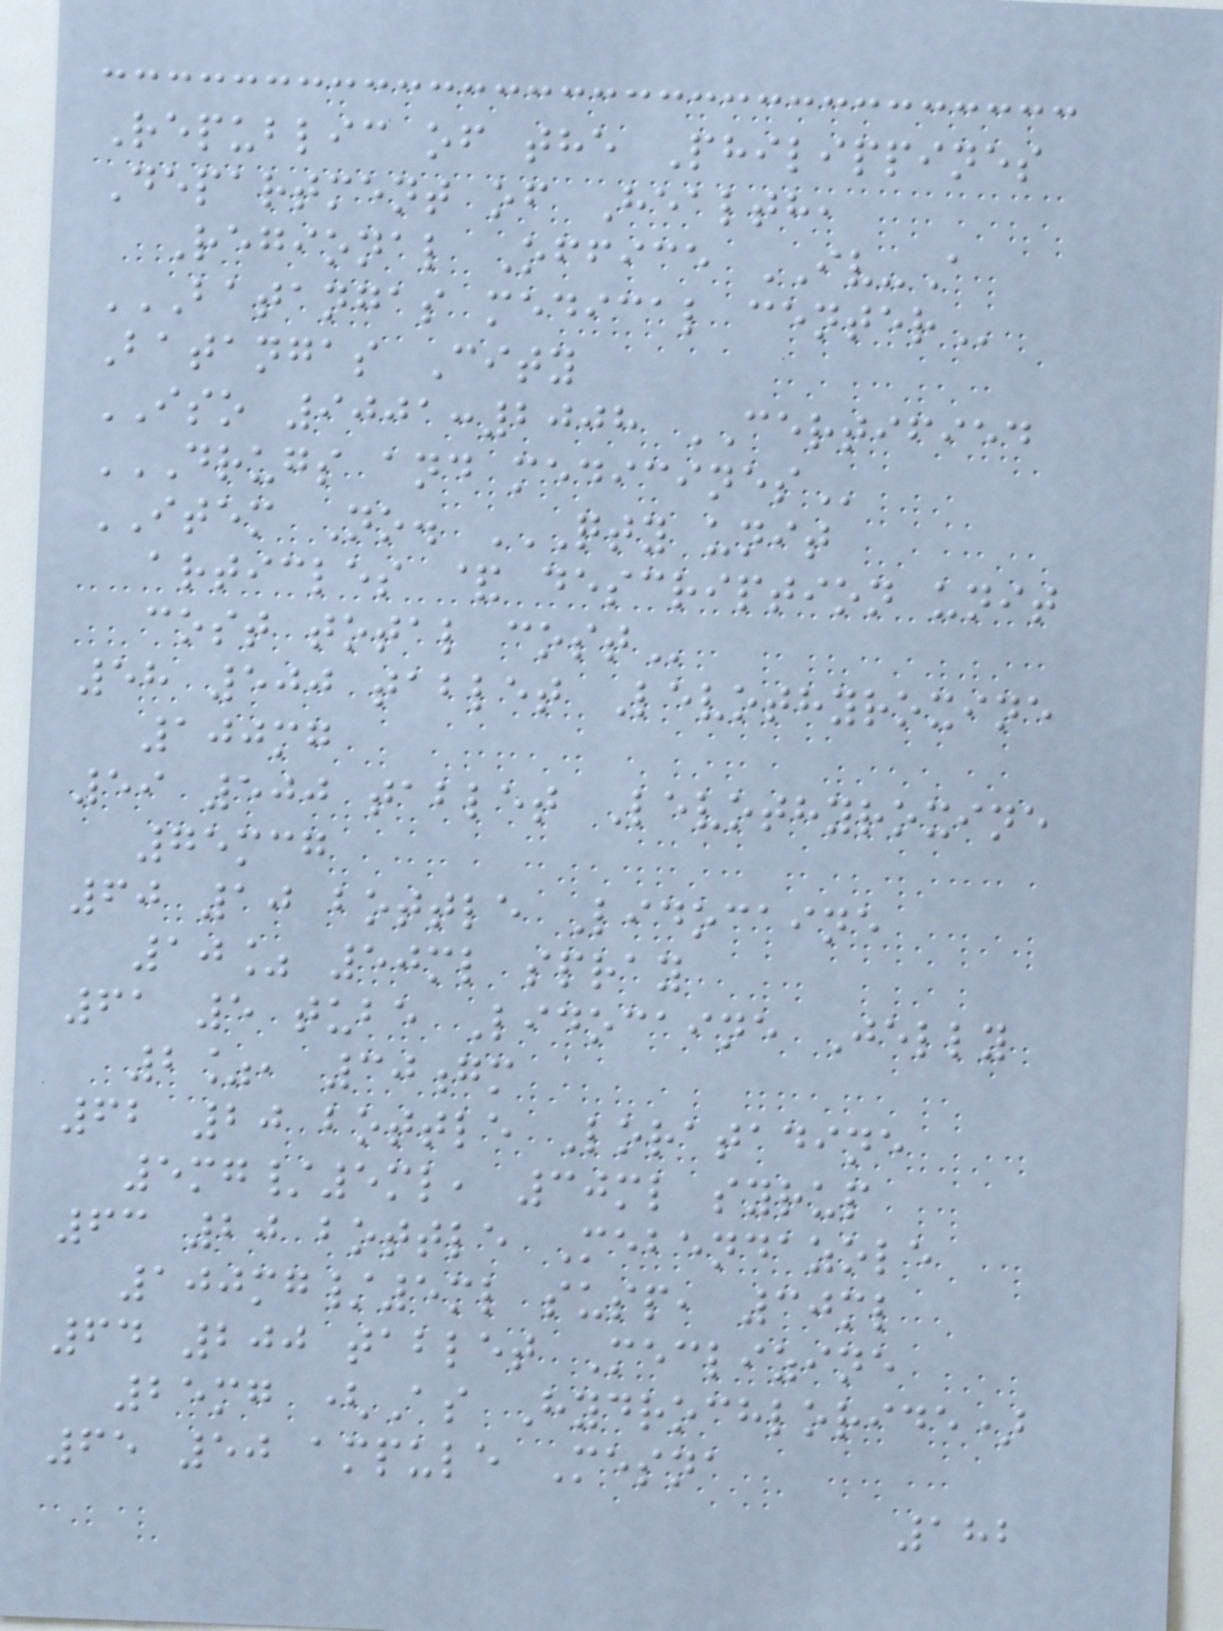Republic of the Philippines
Department of Health,
Regional Office IV-A
BATANGAS MEDICAL CENTER
Batangas City
ISO 9001:2008 CERTIFIED
DRUGS AND MEDICINES
ITEM No. QTY UNIT
ARTICLES & DESCRIPTION UNIT
COST TOTAL COST
58 500 tablet Levothyroxine
100mg
59 500 tablet Levothyroxine
75mcg
60 10 bottle Lidocaine
10% 50ml spray
61 5 tube Lidocaine Jelly
2%, 30gm
62 20 bottle Loratadine
5mg/5ml, 30ml syrup
63 20 bottle Mebendazole
100mg/5ml susp, 30ml
64 200 tablet Meclizine
25mg (As Hydrochloride)
65 50 ampule Mesna
182
